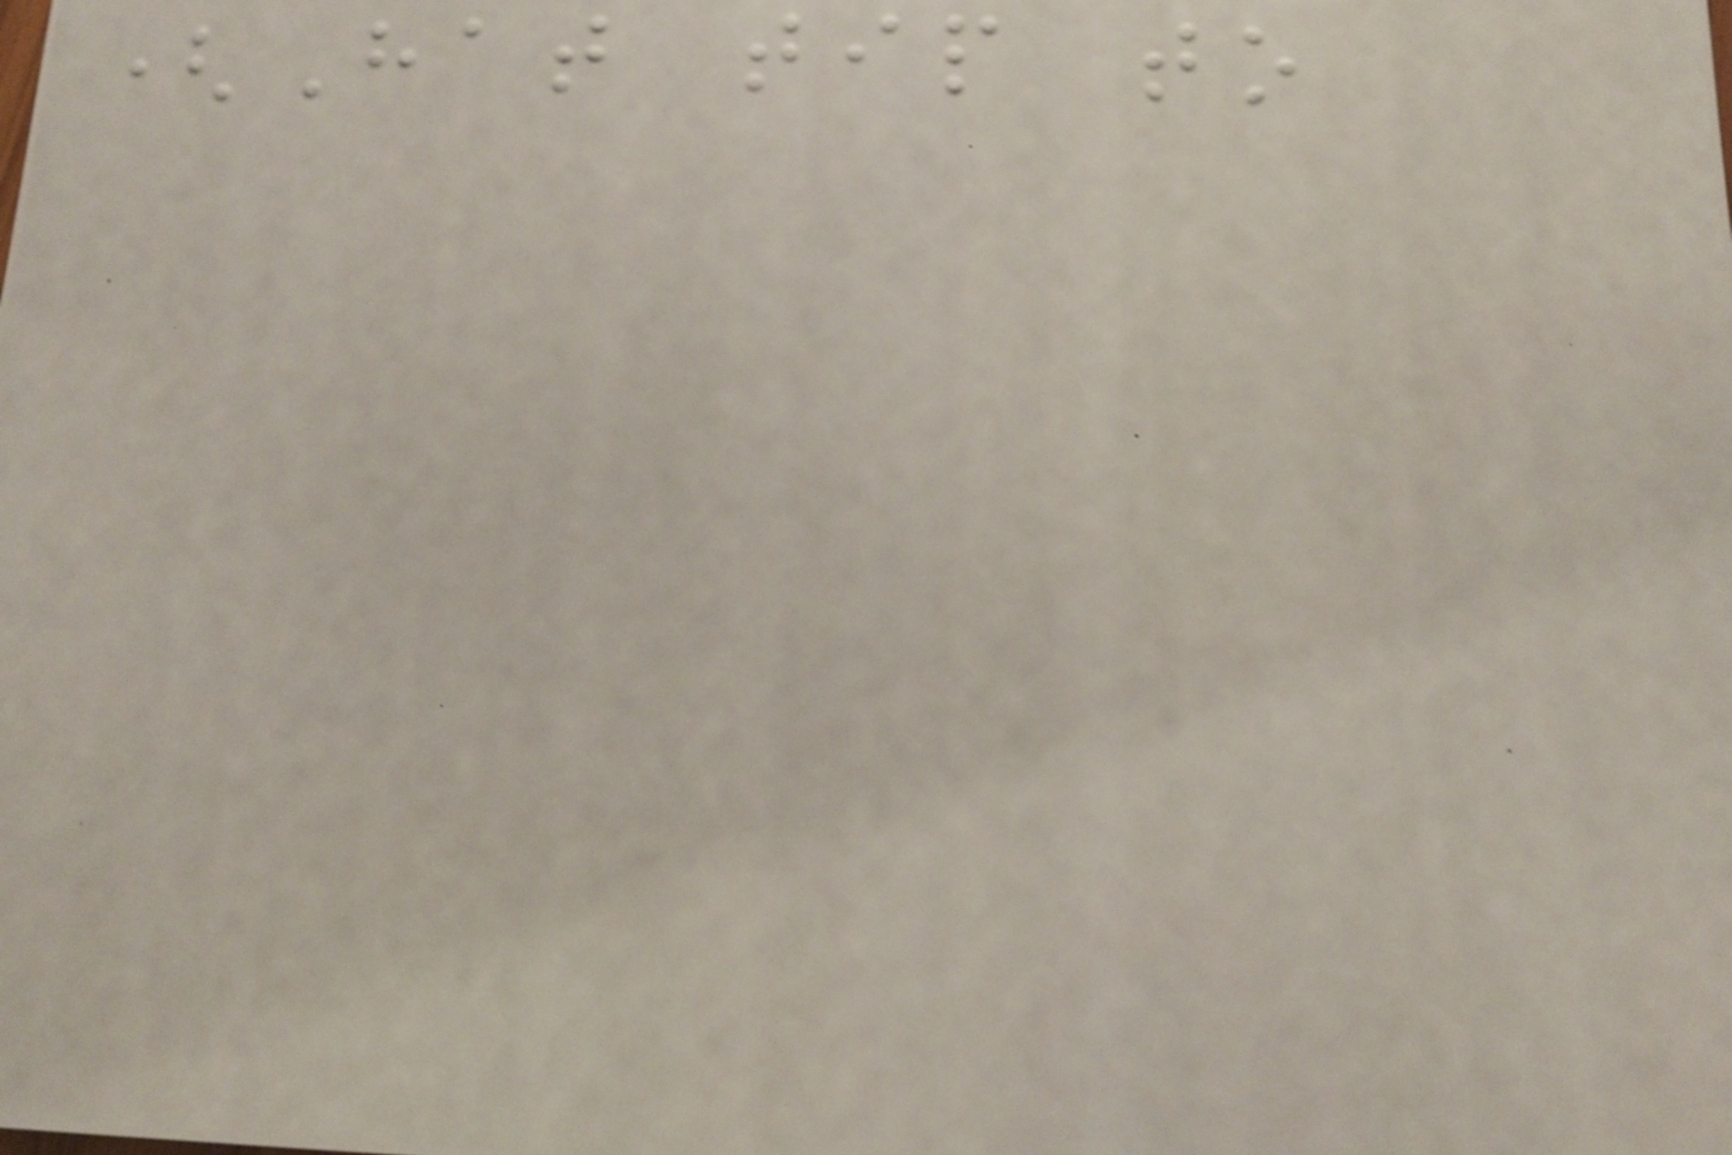(Hat tip to
